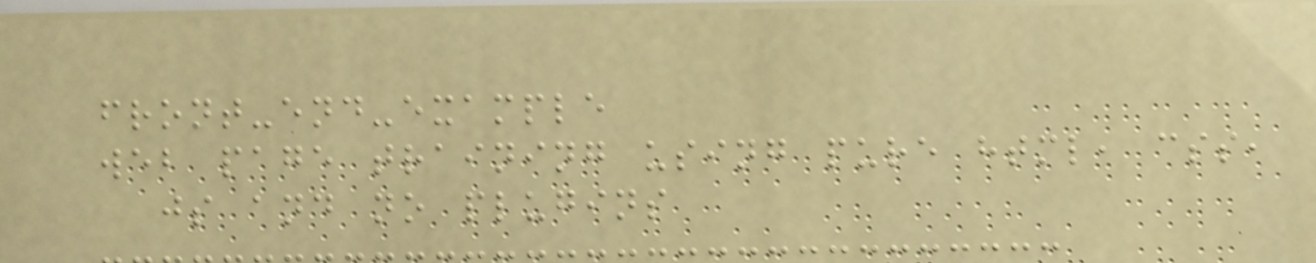front-end-example
web page training using pure html, css,
js and no plugins
